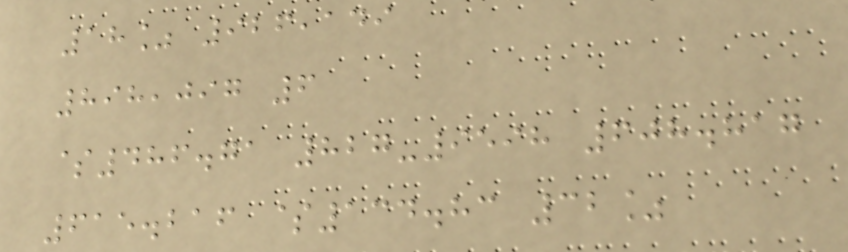18% 926,149
898,097 6
$486.71 827-9598 608.817
615.216 $134.83 32%
